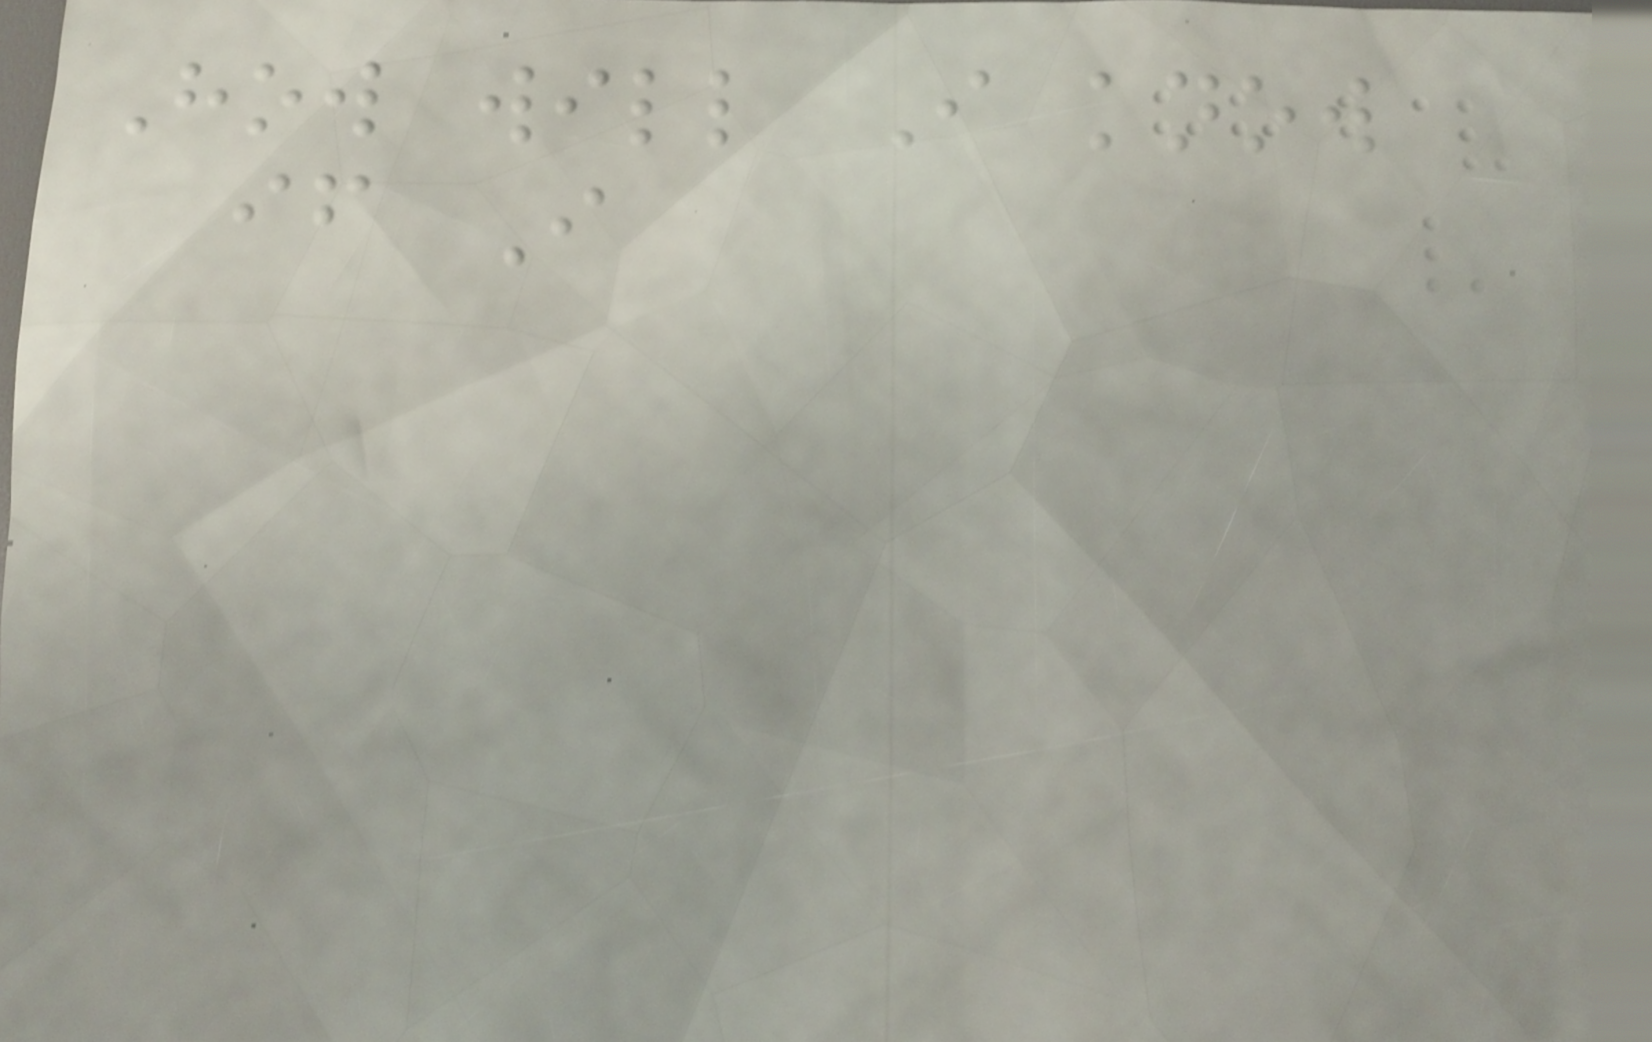How will I know
if I
